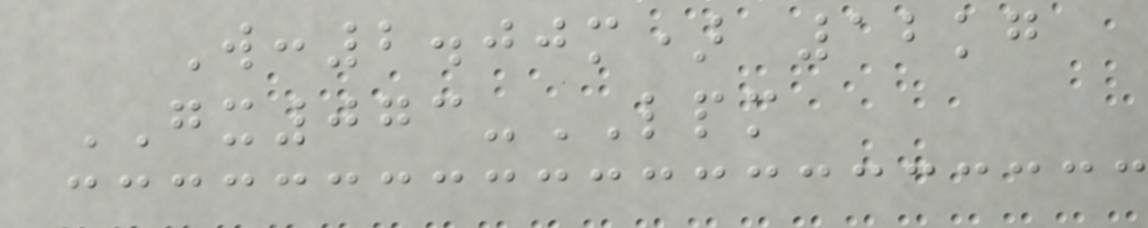W:2.00m) 12kg
GX073-LPM
